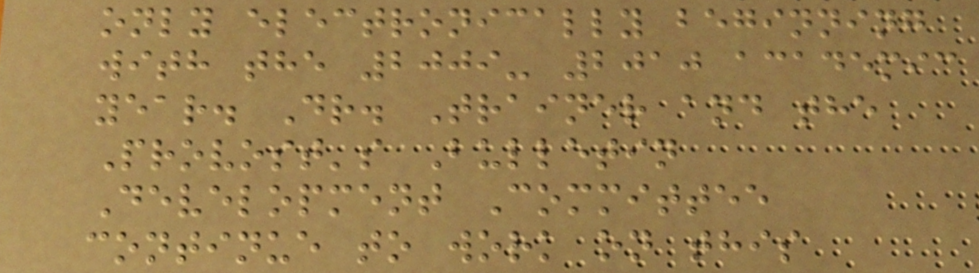only electronically beginning
with the 2009- 2010 academic
year. Dr. Trainer and the
Provost's Bulletin
Development Committee
continue to work on this
